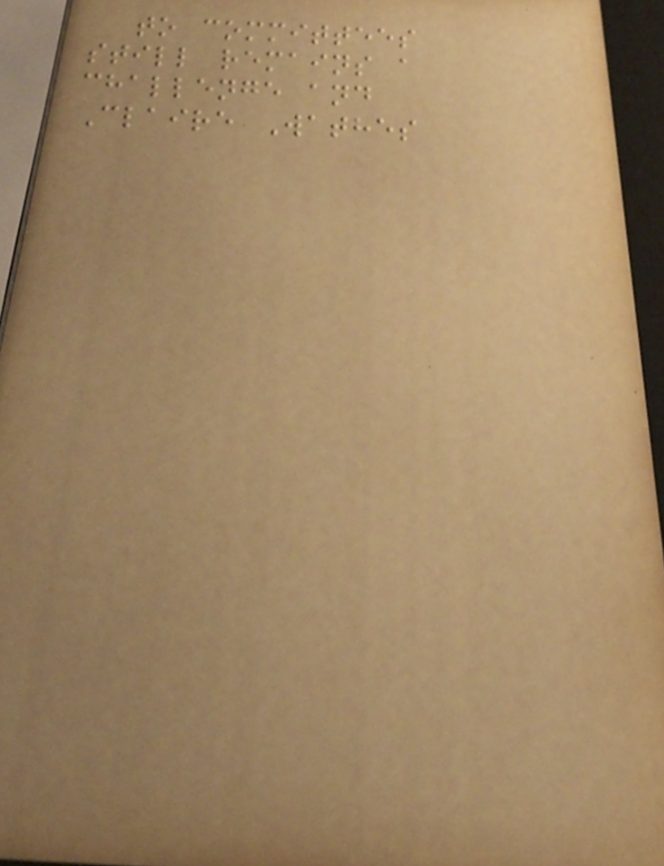to committees
still remains a
challenge and
Claire Wathes
